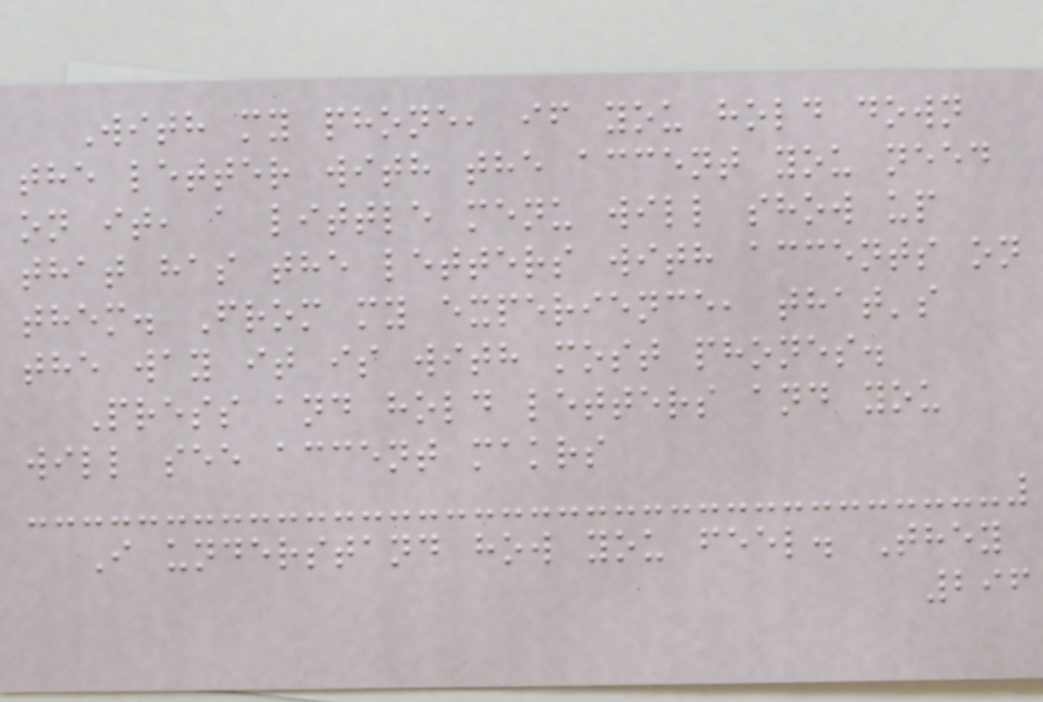With my phone, if you hold down
the letter with the accent you need
on it, a little menu will show up
that has the letters with accents on
them. From my experience, that's
the way it is with most phones.
Press and hold letters and you
will see accent makrs
I understand how you feel. They
296
